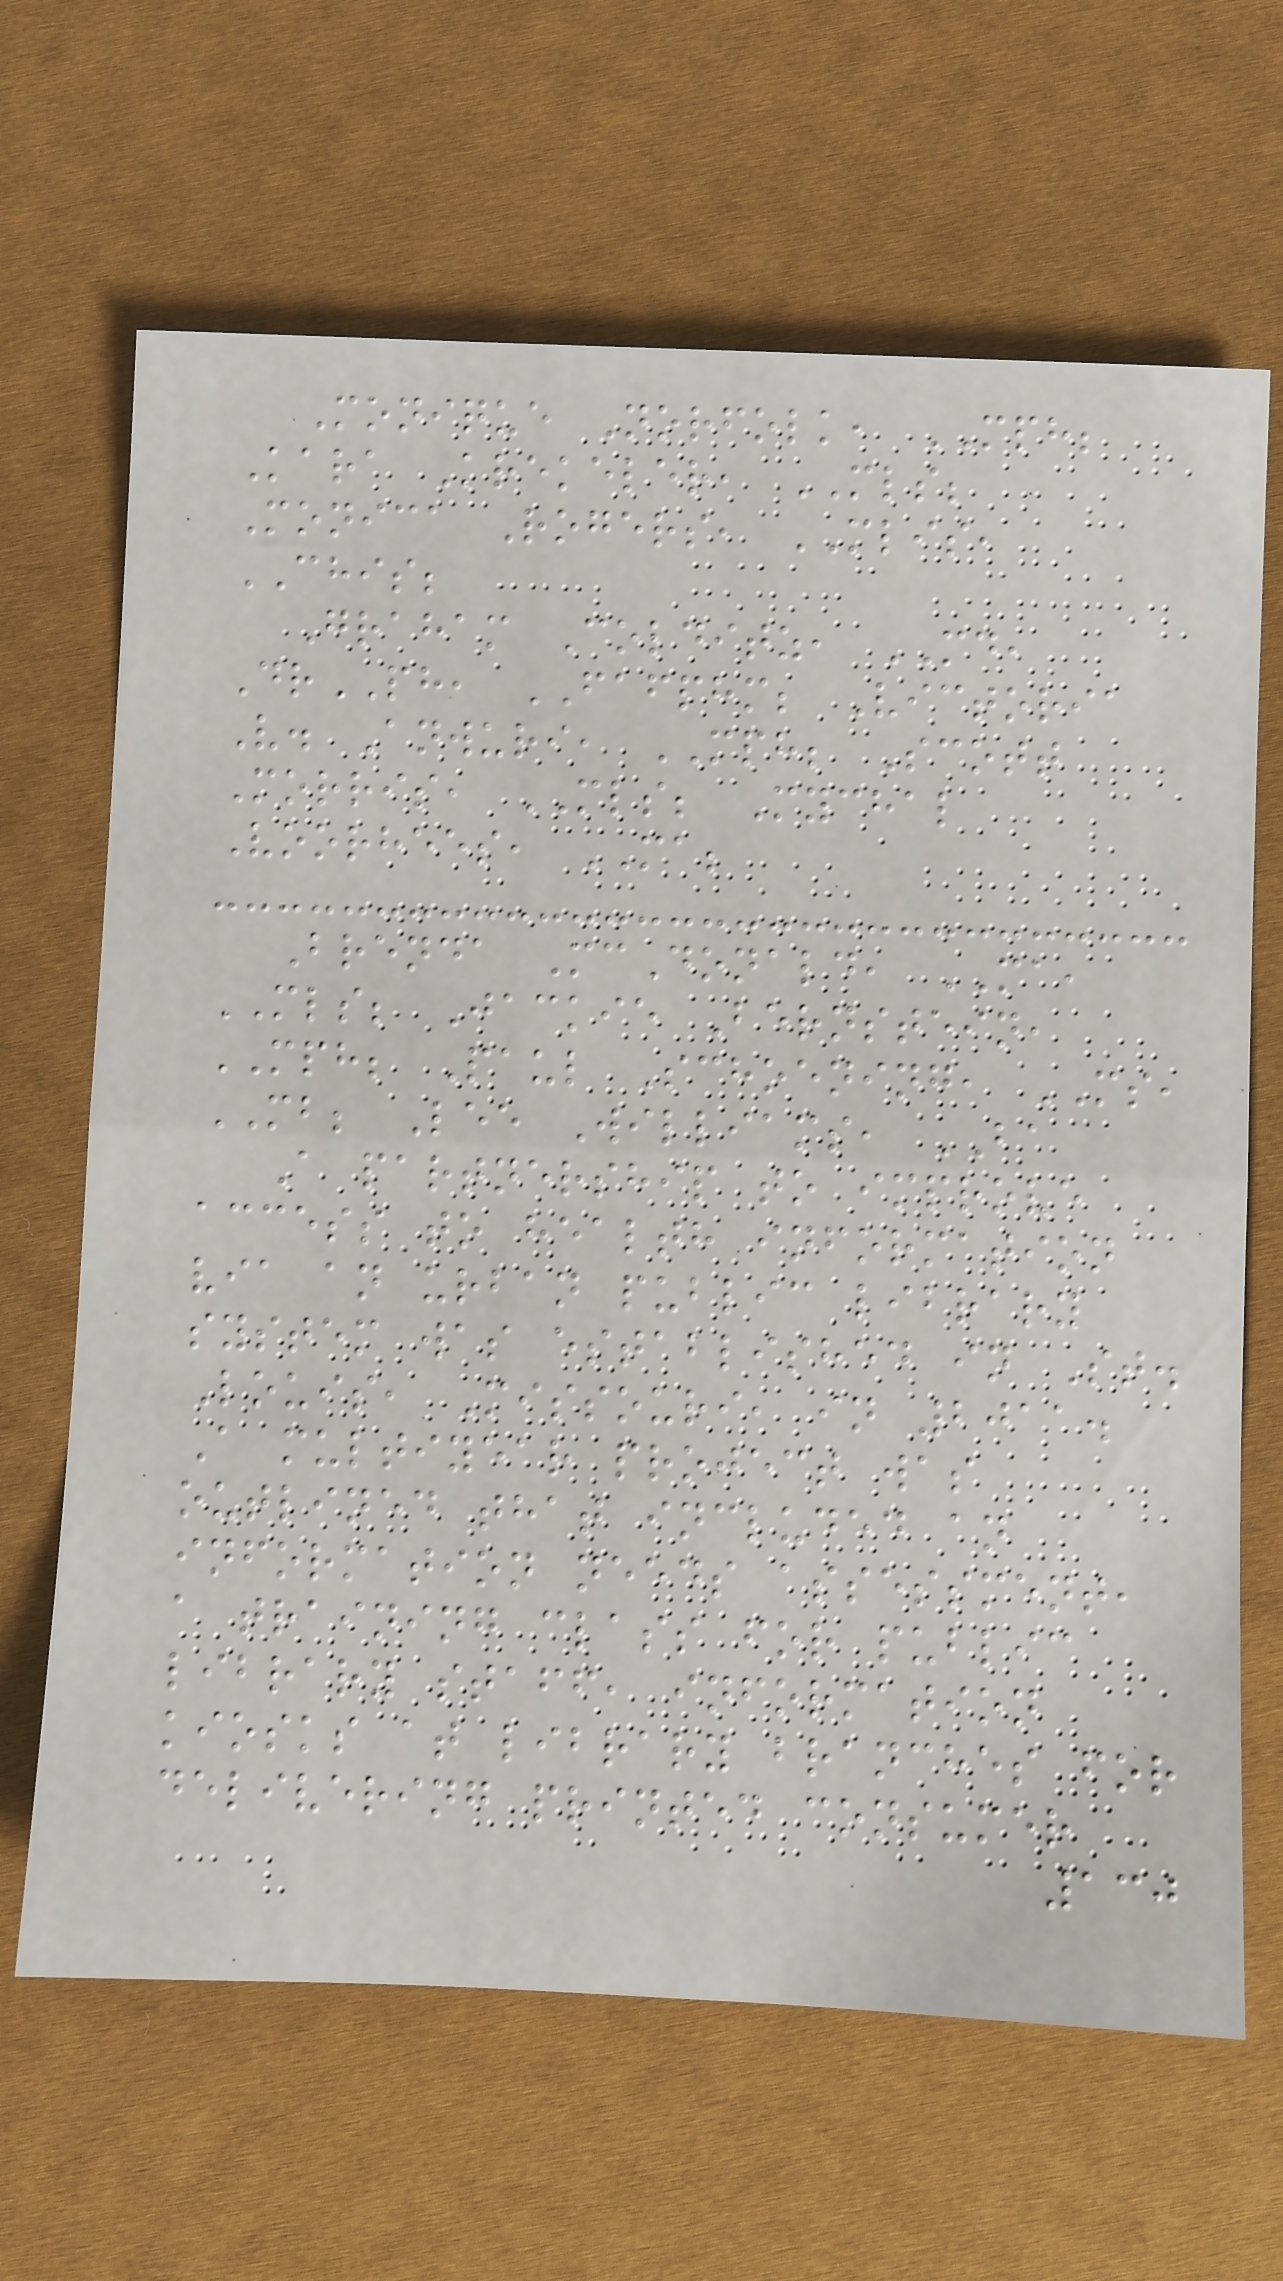Monique Norfolk, MPH;
Kara Krekeler, MLS;
Monica Rogers, MLIS,
CHIS;
Graham Colditz, MD,
DrPH, FAFPHM; Victoria
V. Anwuri, MPH; Scott
Morris, MLS; Mychal
Voorhees, MA;
Brenda McDonald, MA,
MLS; Jackie Bernstein,
MPH; Paul Schoening, MS,
MB; Lee Williams, BA
A partnership to improve
access to health information
via an urban public library
system was established in St.
Louis, Missouri, in 2011.
A multiyear project was
outlined that included an
information needs assessment,
a training class for public
library staff, information
kiosks at library branches for
delivering printed consumer
130
